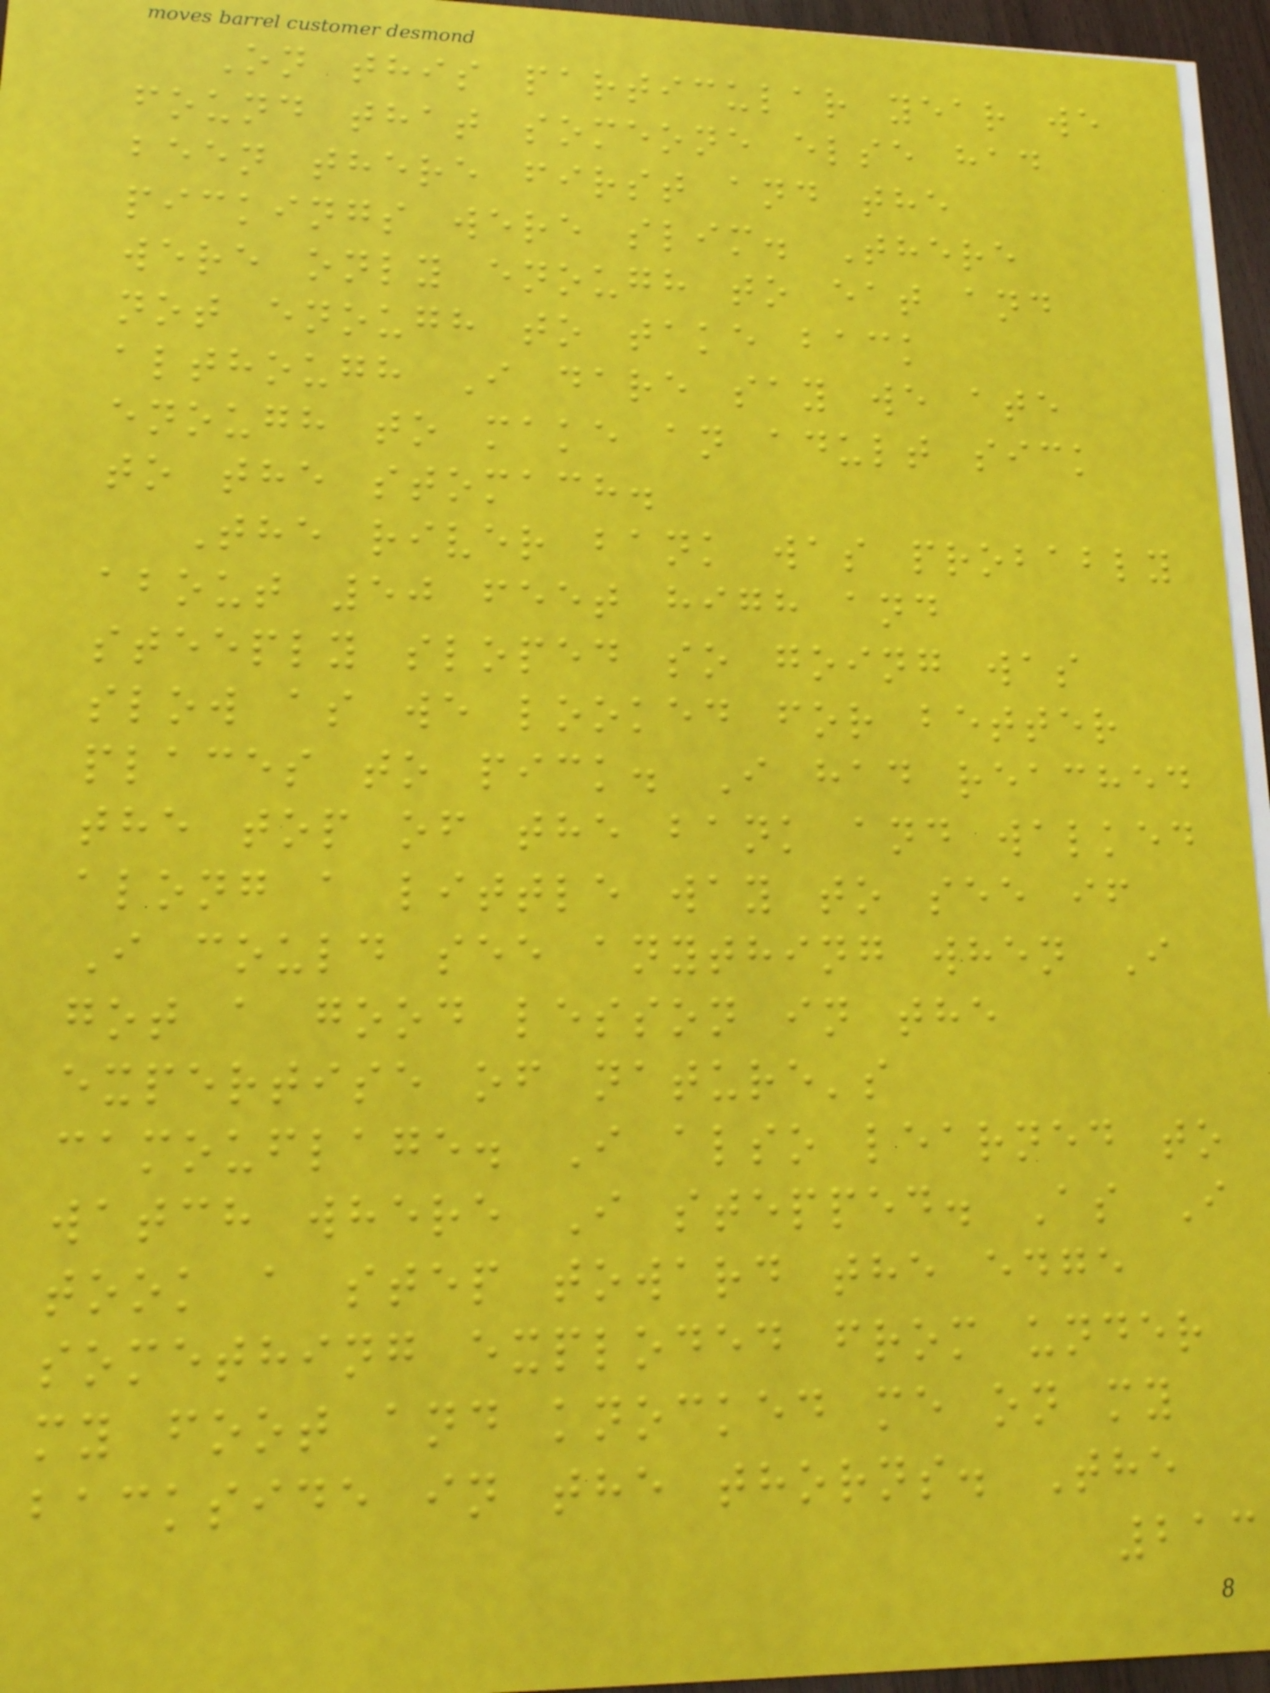On this particular year we
found that someone else had
been there first and the
pickings were slim. There
were only enough to eat and
not enough to take back
although I dare say we ate
enough to make an adult sick
to the stomach.
The river bank was probably
about 50 feet high and
steeply sloped so going was
slow as we looked for better
places to pick. I had reached
the top of the bank and walked
along a little way to see if
I could see anything when I
got a good lesson in the
expertise of nature's
camouflage. I also learned to
watch where I stepped. As I
took a step toward the edge
something exploded from under
my foot and knocked me on my
backside in the thorns. The
213
